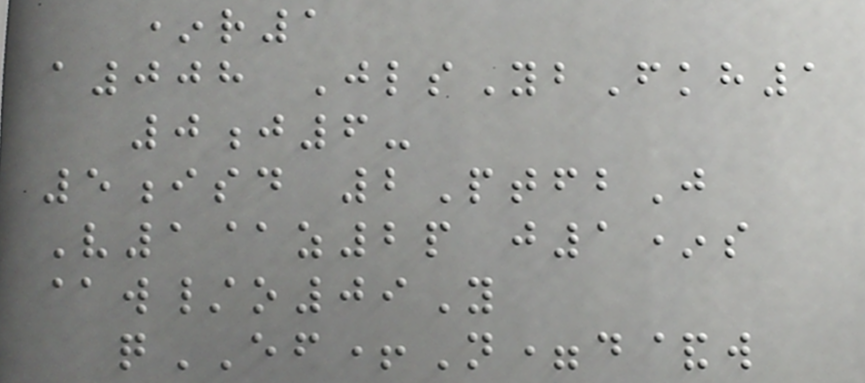*r1
a008 JlsYbFkh1
0j6-
5isd 2PtfbJ
V1@z2p j1*s
@w/o09Y
qEF+N=d&w
